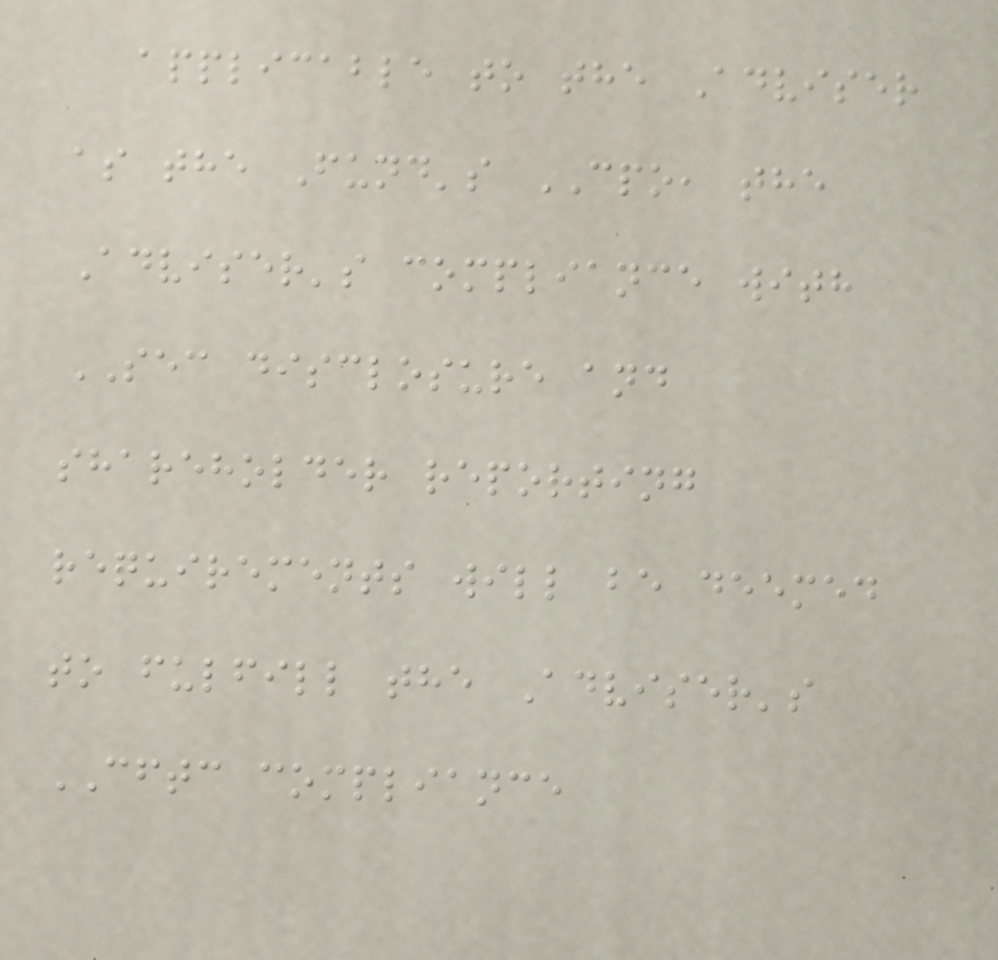applicable to the Adviser
as the Fund's CPO, the
Adviser's compliance with
SEC disclosure and
shareholder reporting
requirements will be deemed
to fulfill the Adviser's
CFTC compliance
